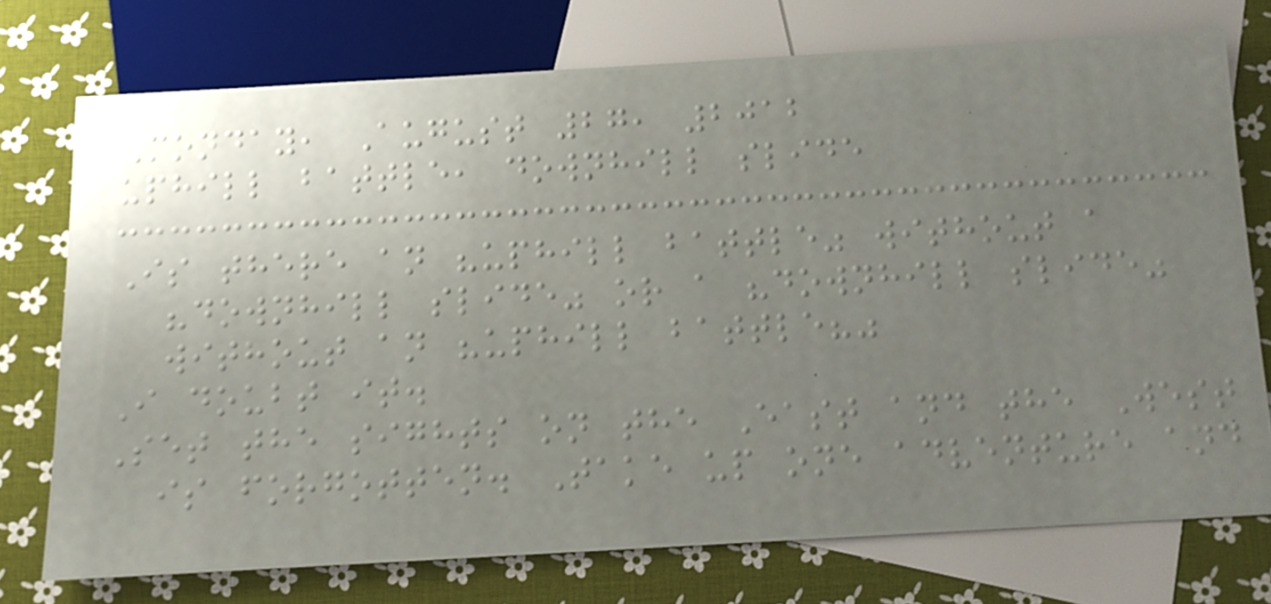Monday, August 27, 2012
uphill battle, downhill slide
Is there an "uphill battle" without a
"downhill slide" or a "downhill slide"
without an "uphill battle?"
I doubt it.
Set the sights on the East and the West
is forgotten. Take up one adventure and
